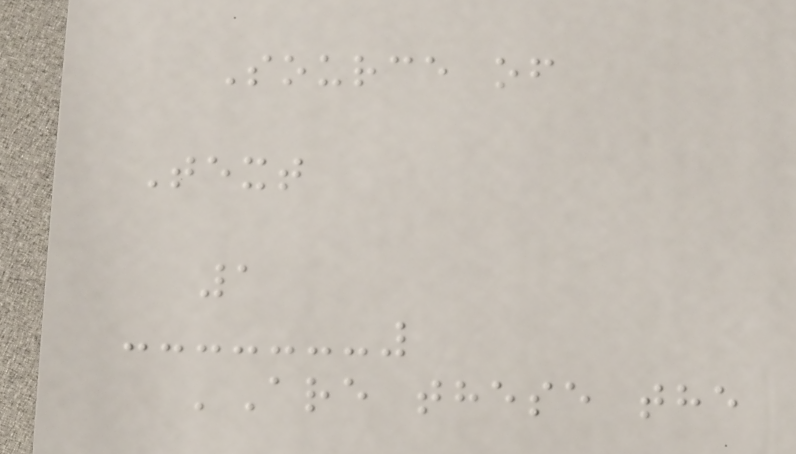Source of
Text
1
'Are these the
